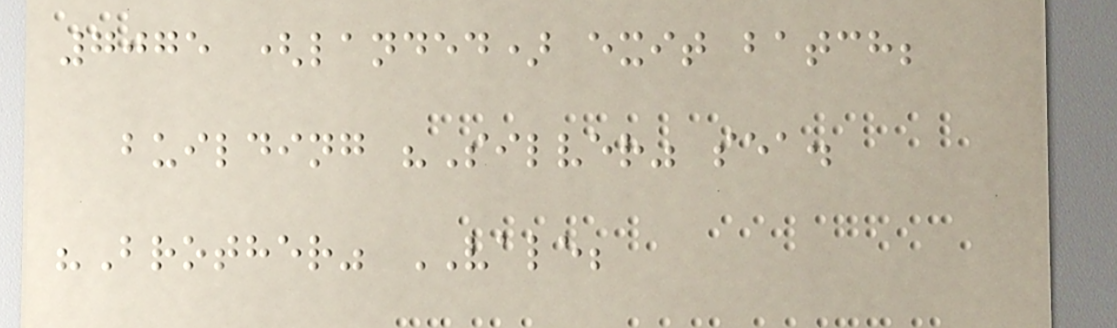7075 (landed) exit batch;
building "Silver" sea.
"Brother" VALE;
